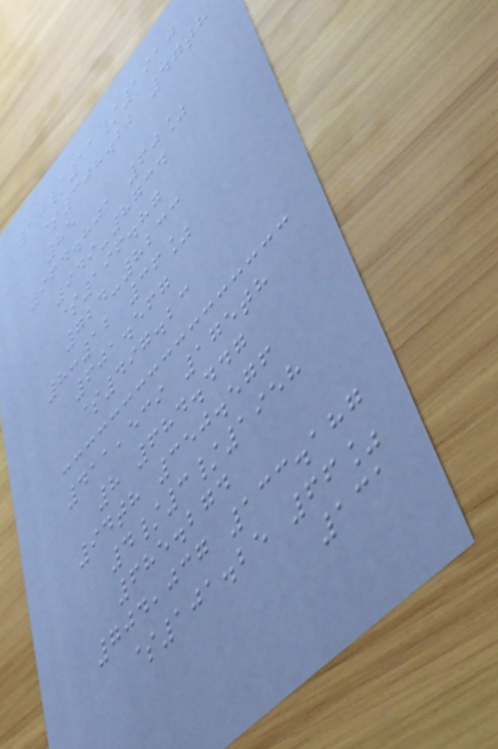17/11/1910
$308.22 47th
85
964.801 60%
949-8734
$196.87
724-8233
8:12 36%
601.567
$497.23
411,539 175th
8 684.447
94th 350.576
4/3/1958
685.274
704,037 133.187
$101.25 66%
131
